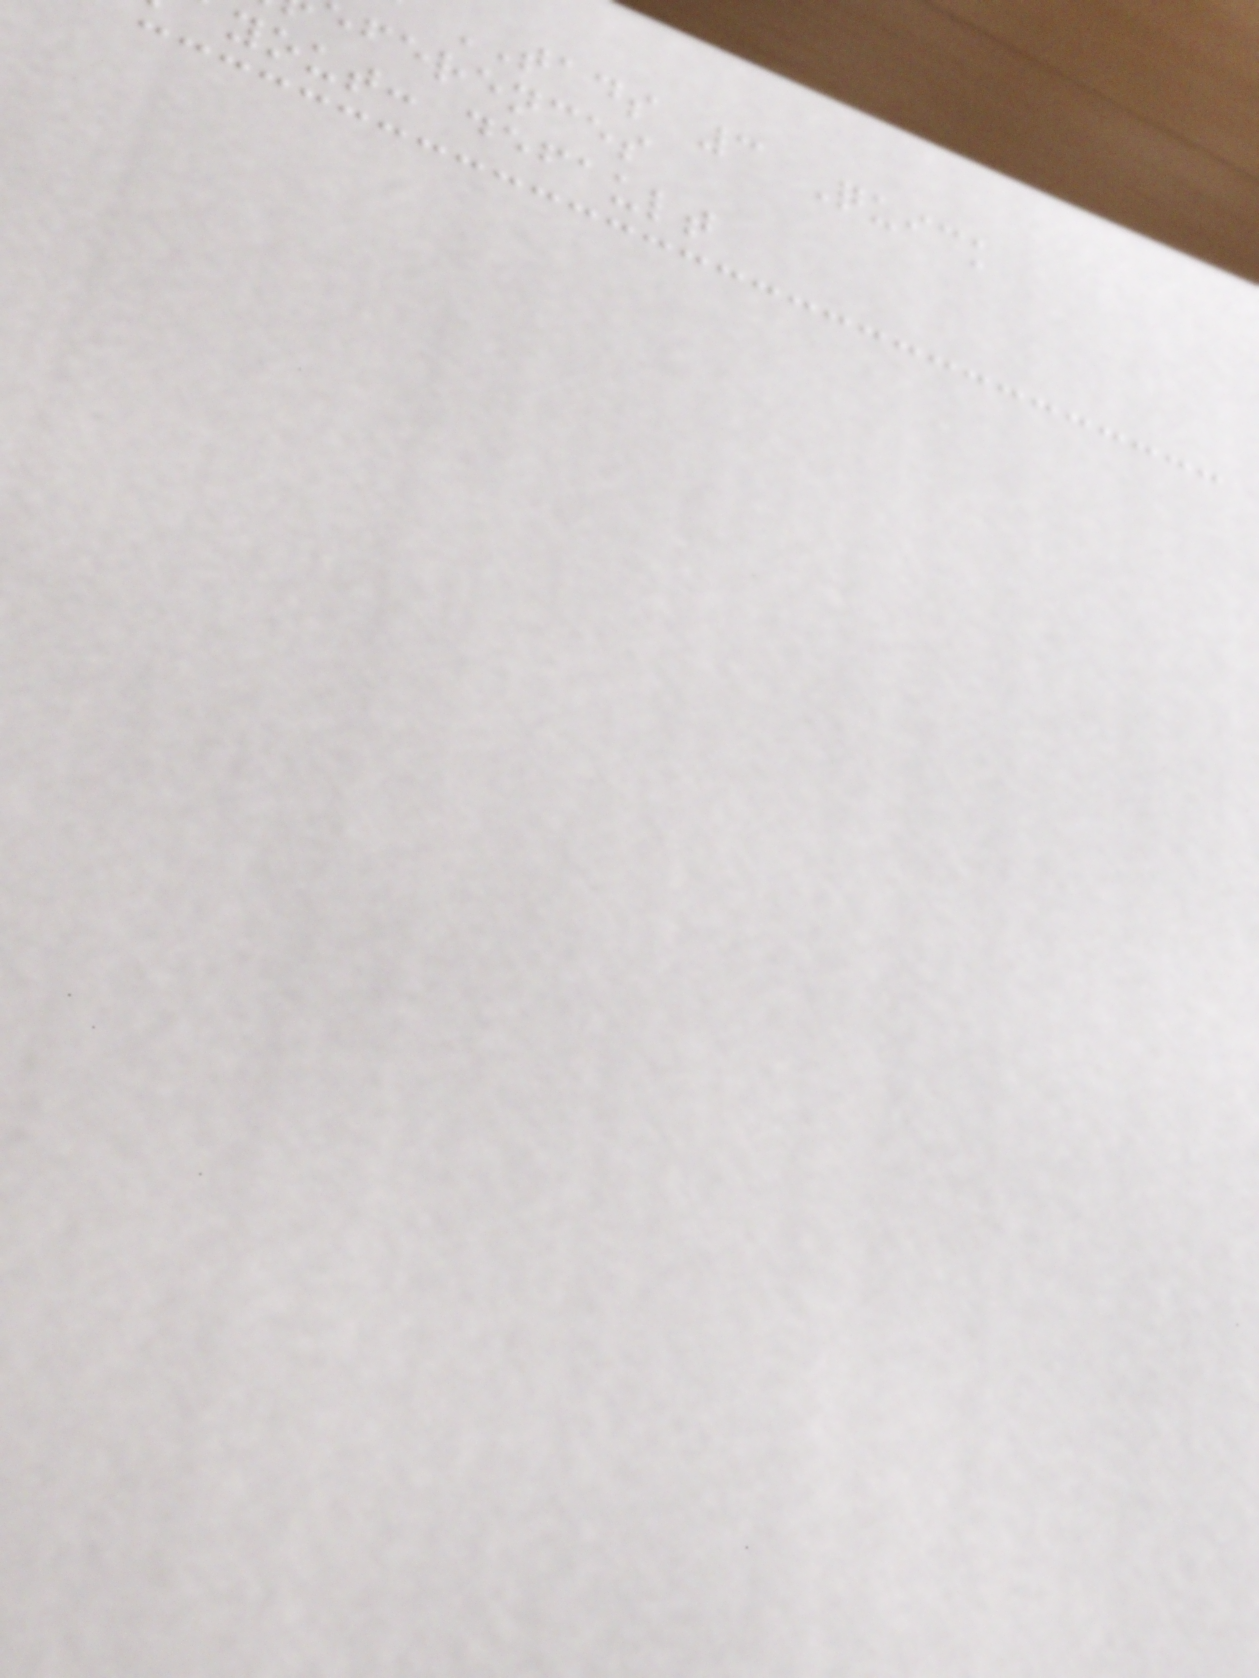TADS 3 Quick
ferences
yout: default
